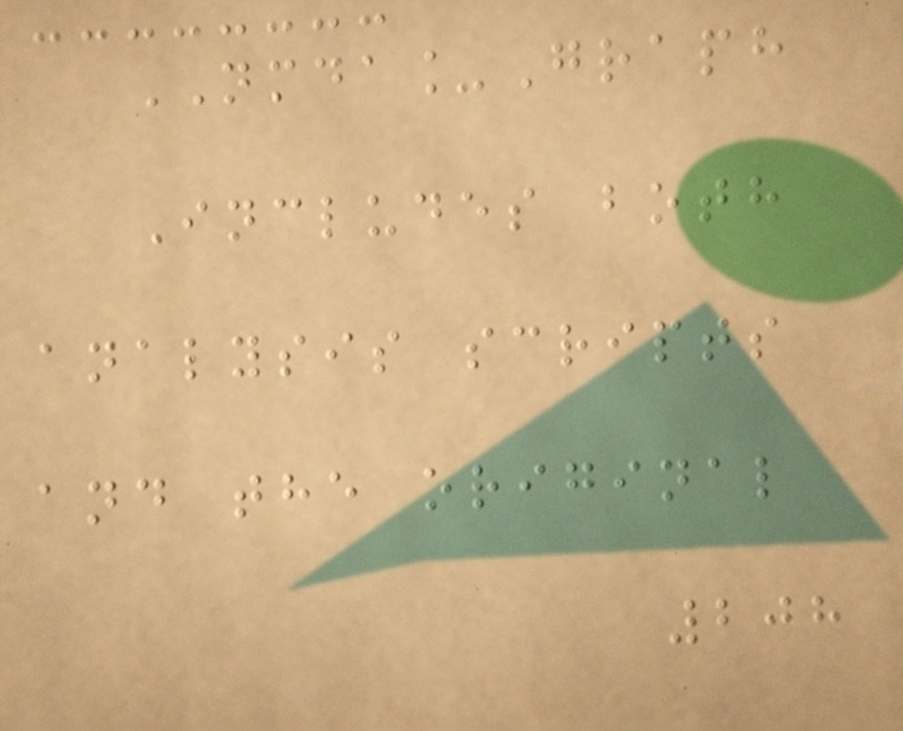NMDA_Graph
Includes both
analysis scripts
and the original
208
